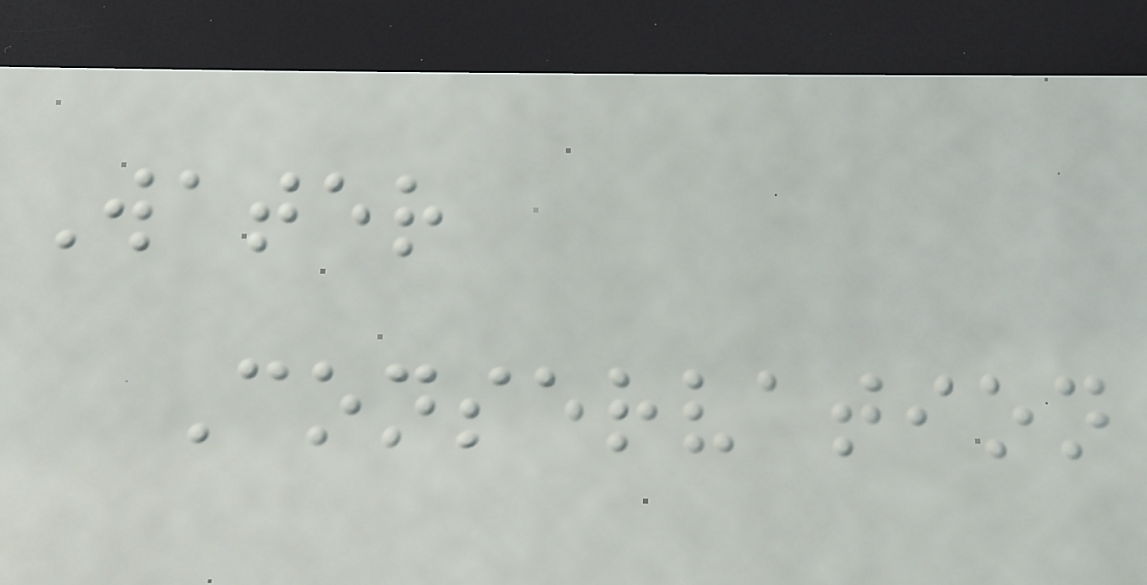Water
Conservation
